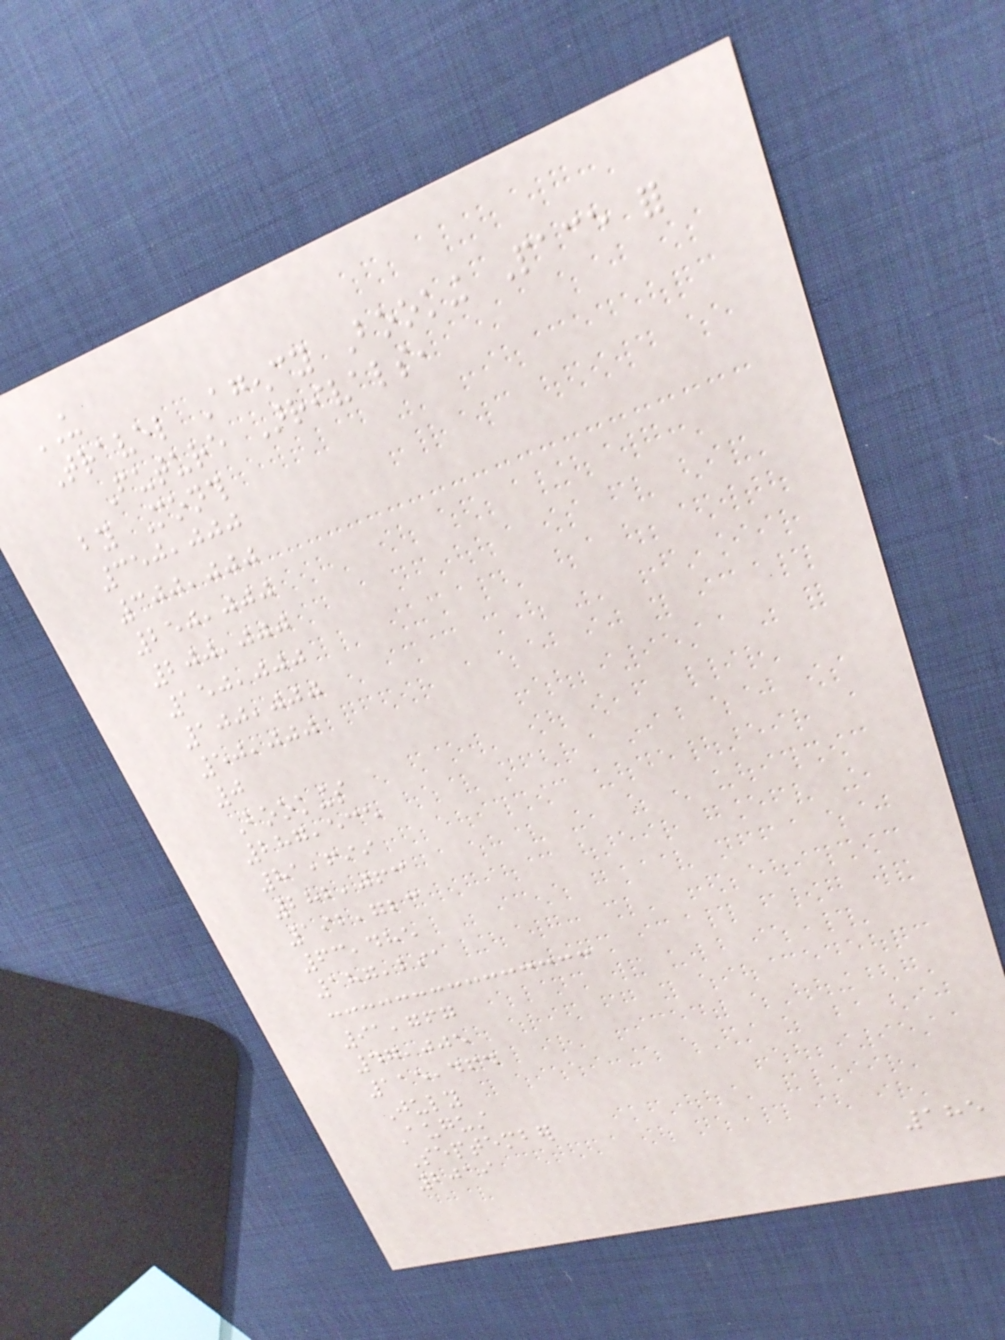US
Travel Agency Booking Pace for
Future Arrivals,
by Month
350,000
300,000
250,000
200,000
150,000
100,000
50,000
0
Bookings
287,535
81,699
282,063
192,723
63,485
187,291
91,767
47,005
115,464
July
August
September
2019
185
